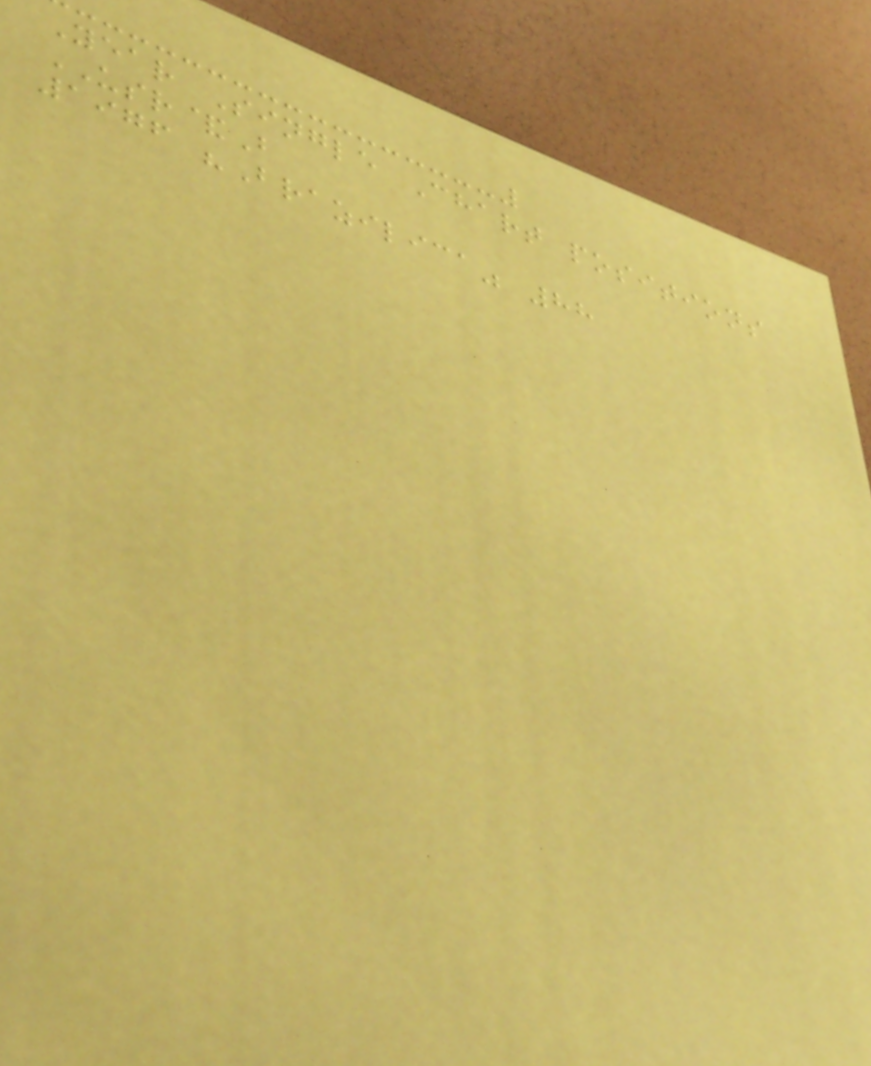Year Single Chart positions
USR&B
1976 "Brazilica" 88
